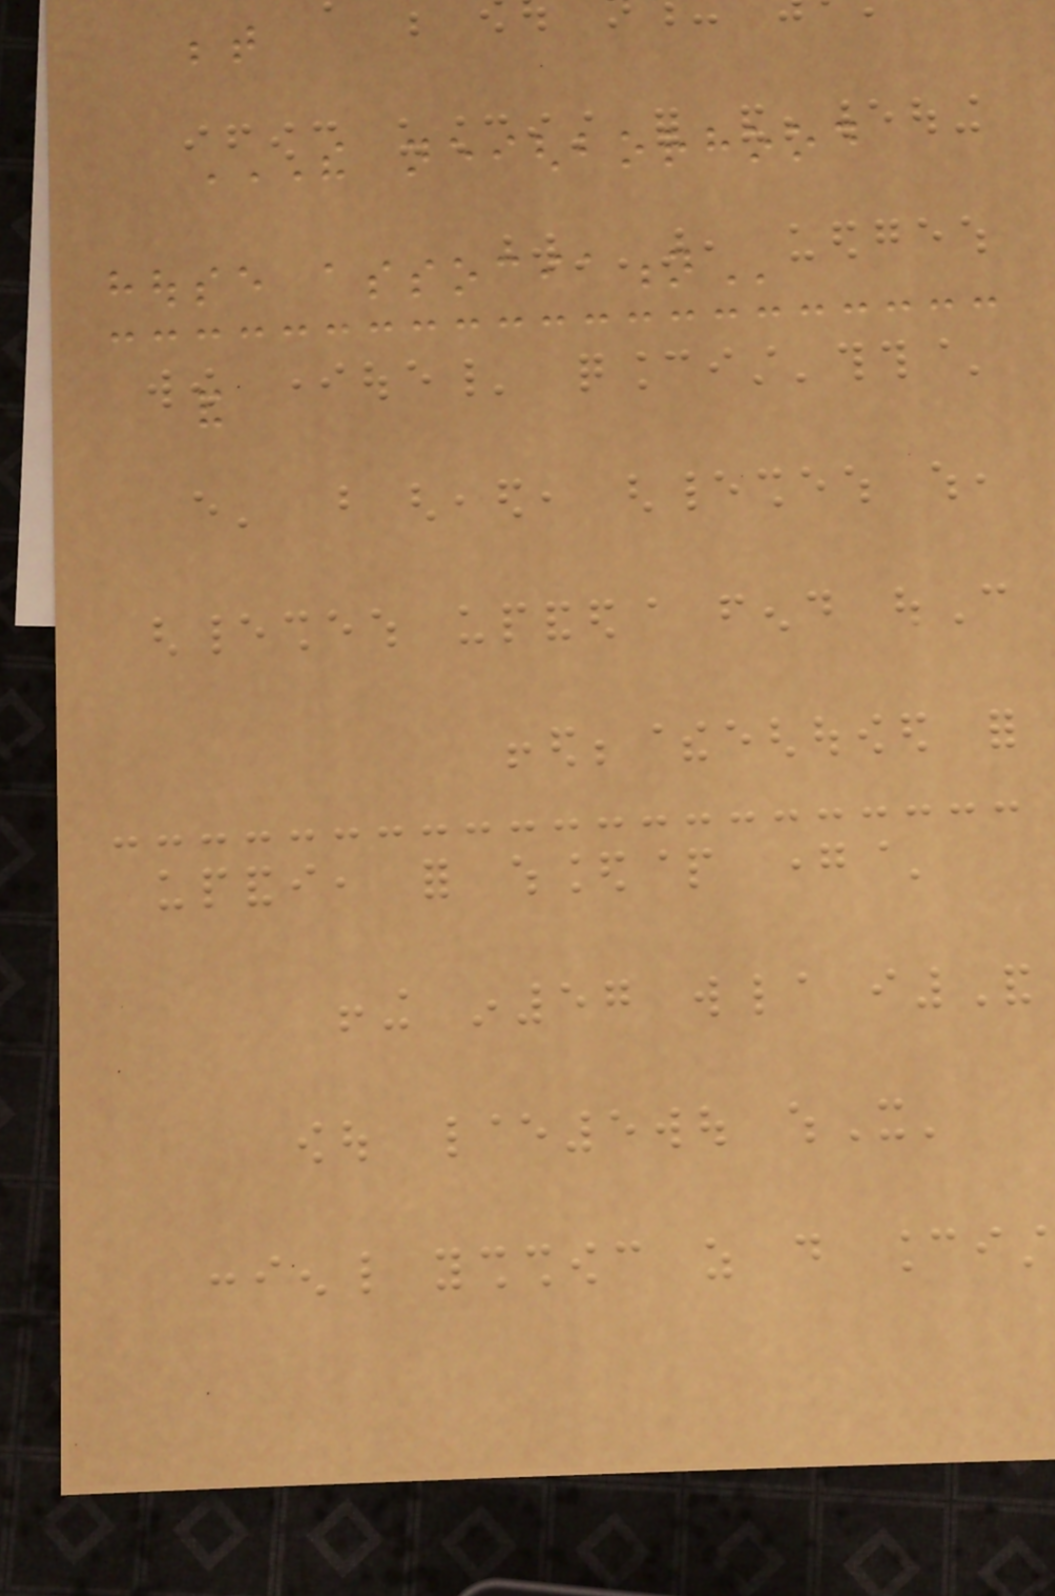between
THE NEIGHBORHOOD
HOUSE ASSOCIATION
and
